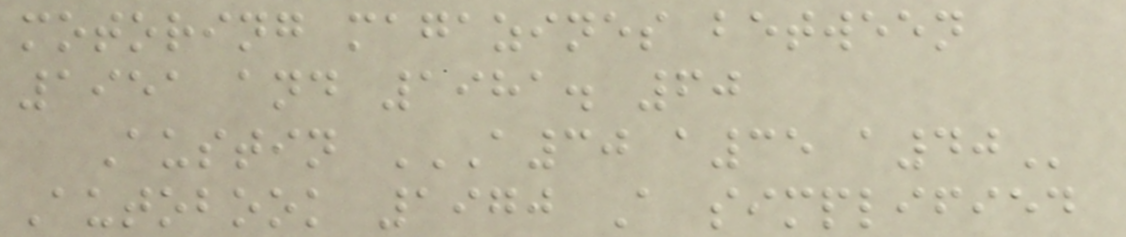motoring magazines between
1951 and 1981. 60
Austin A30 A35 A40
Autobook 1970 A simplified
